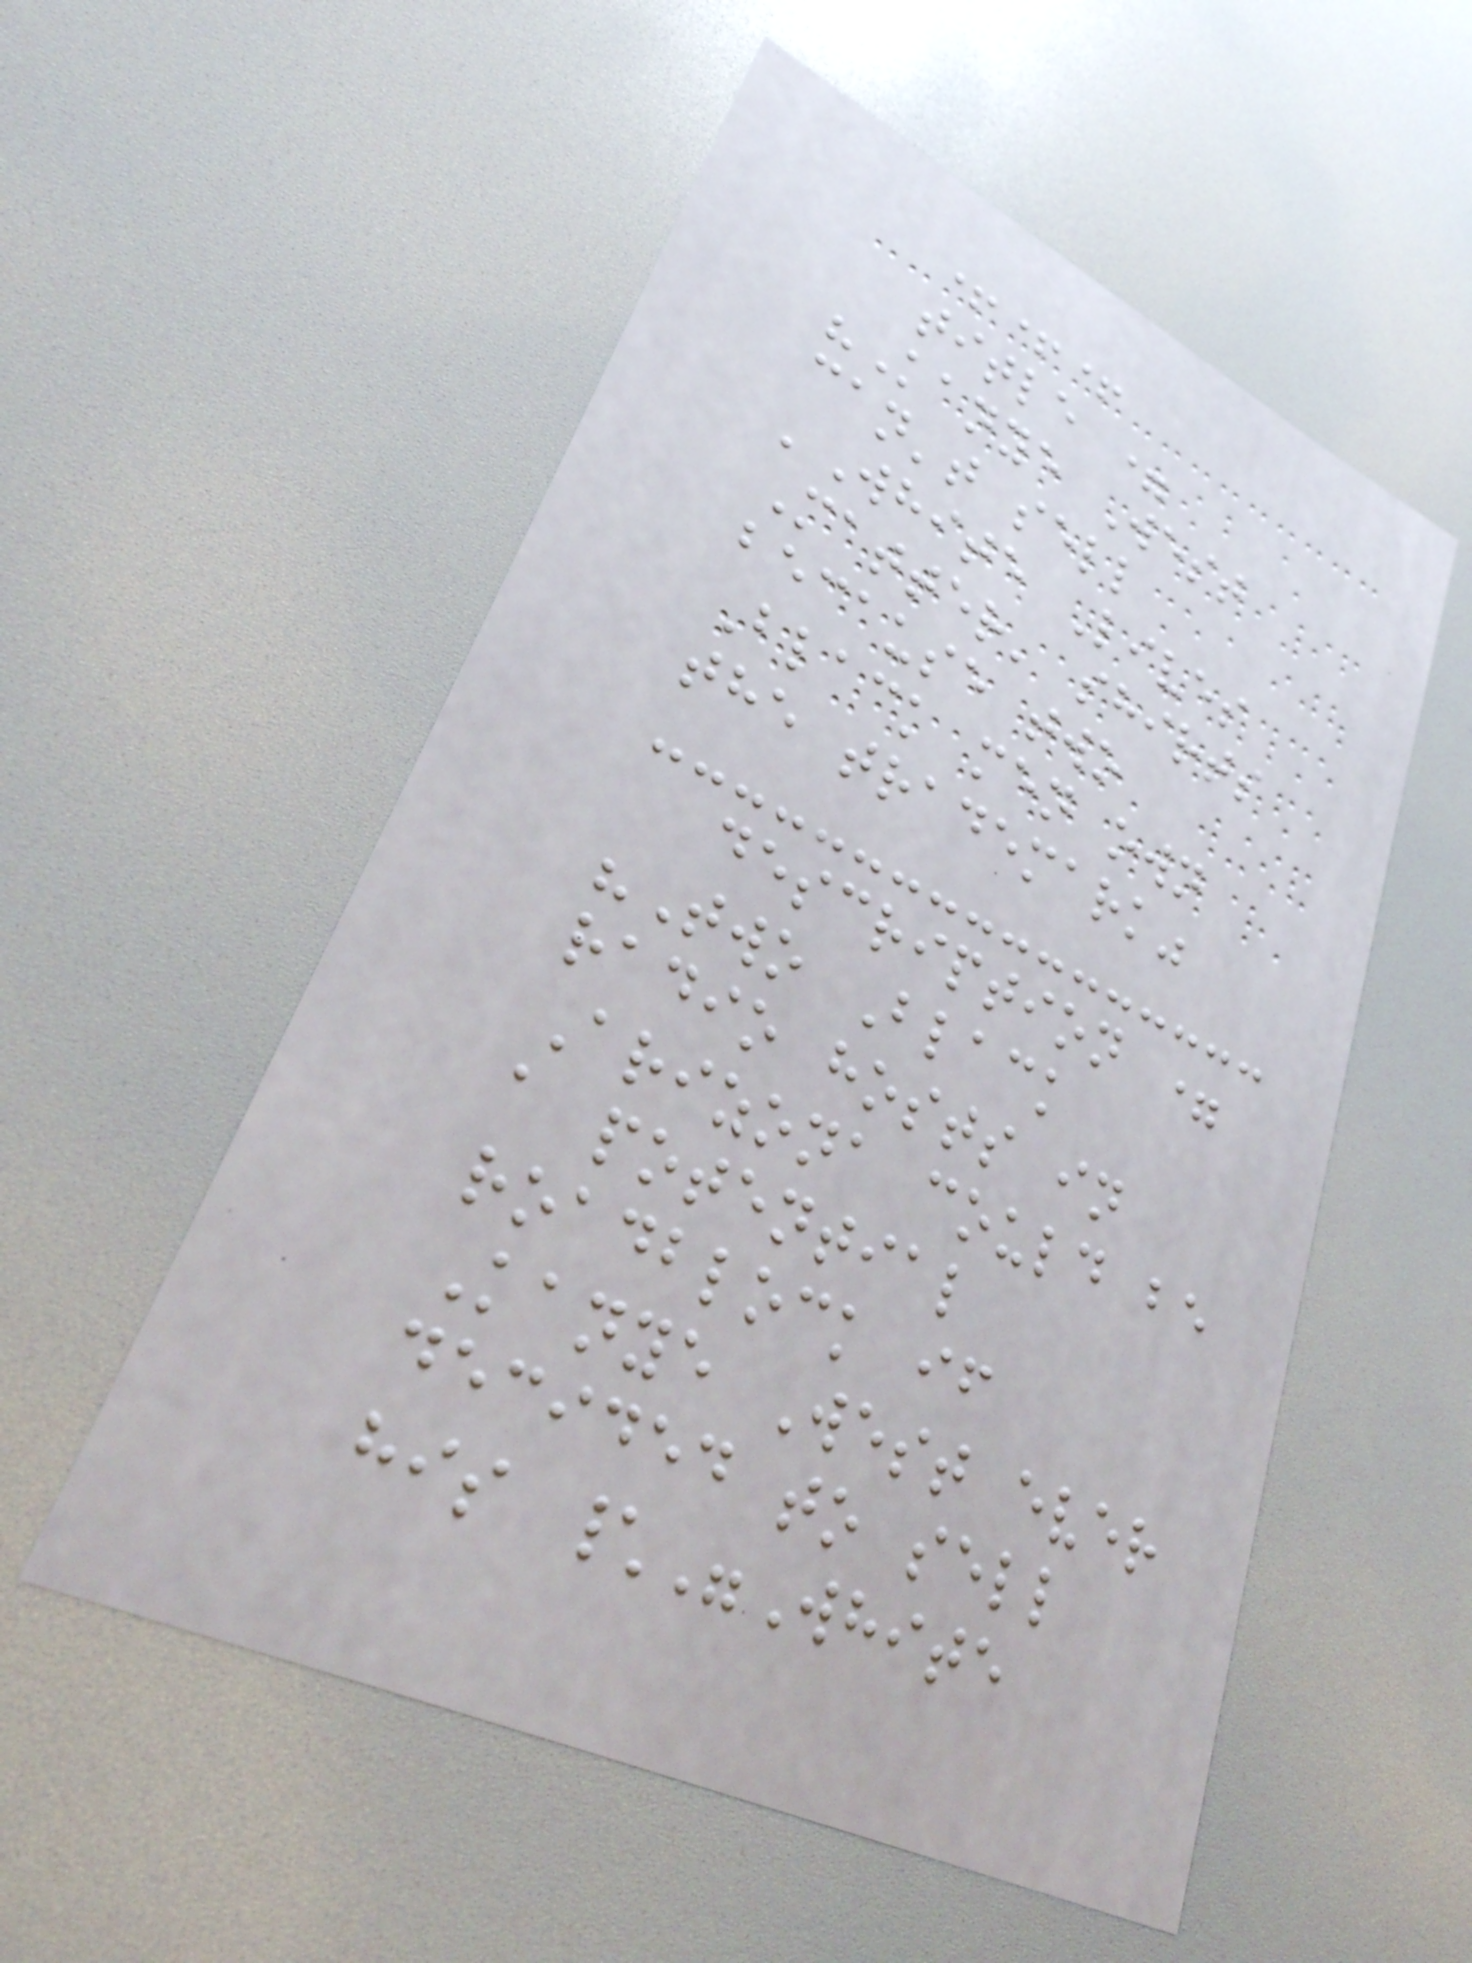+++
title =
"Kanye West
can't sell
'White Lives
Matter' shirts
because two
Black men own
the trademark"
description =
"Two Black
radio hosts in
Arizona could be
a potential
roadblock if
Kanye West ever
decided to sell
his \"White
